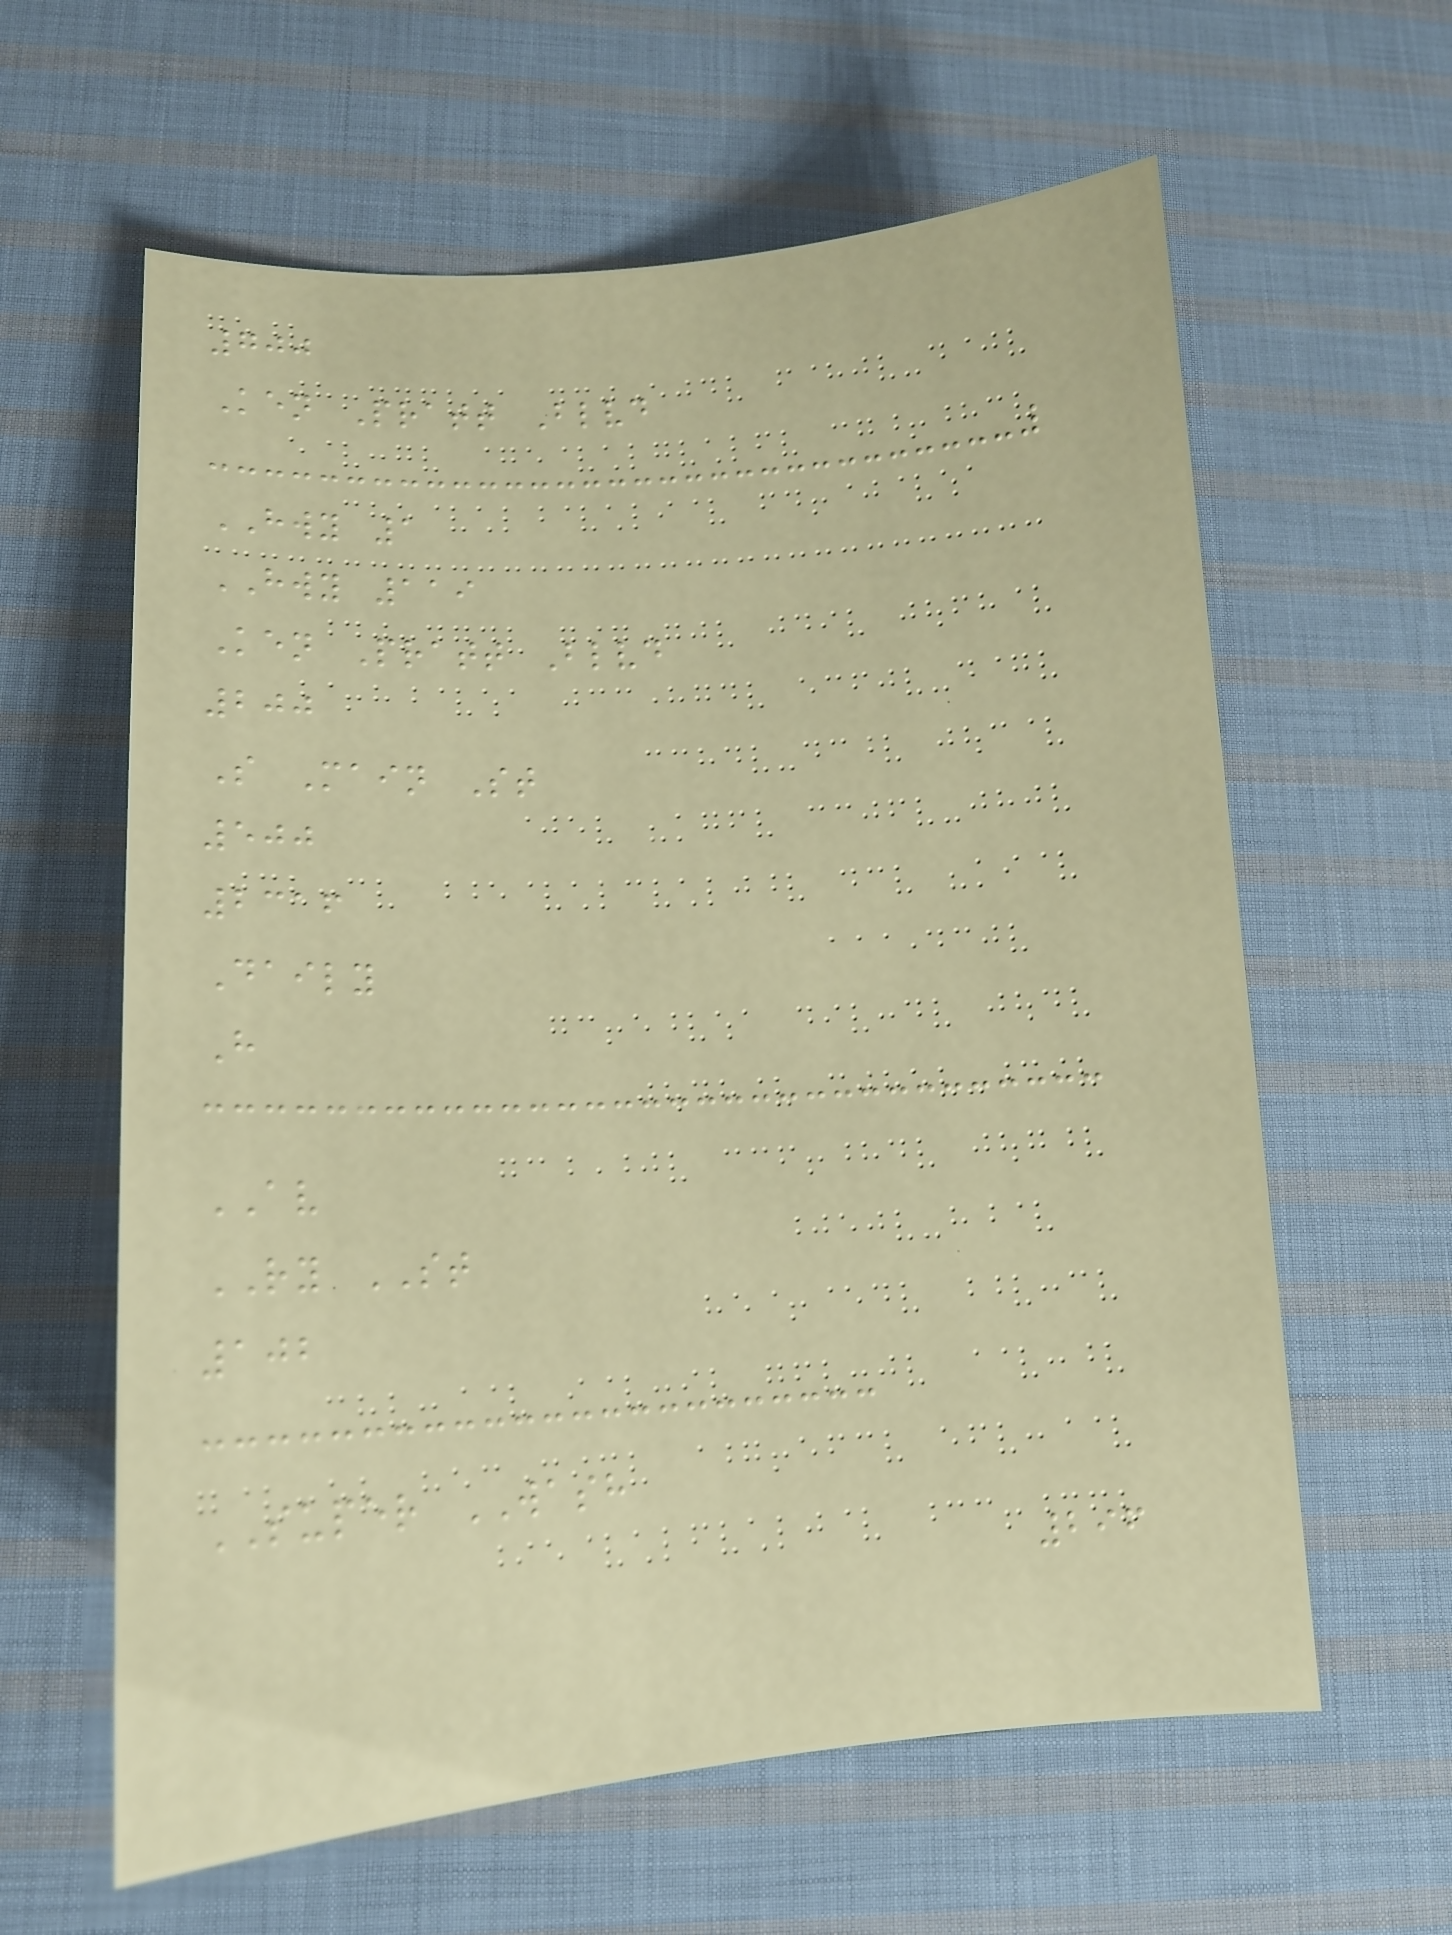700
Ken Pratt Blvd
HWY 1
HWY 119
Ken Pratt Blvd
200
S Main St
500
2316
Daily
H
AV
RY ST
102
SUPER WASH
296
